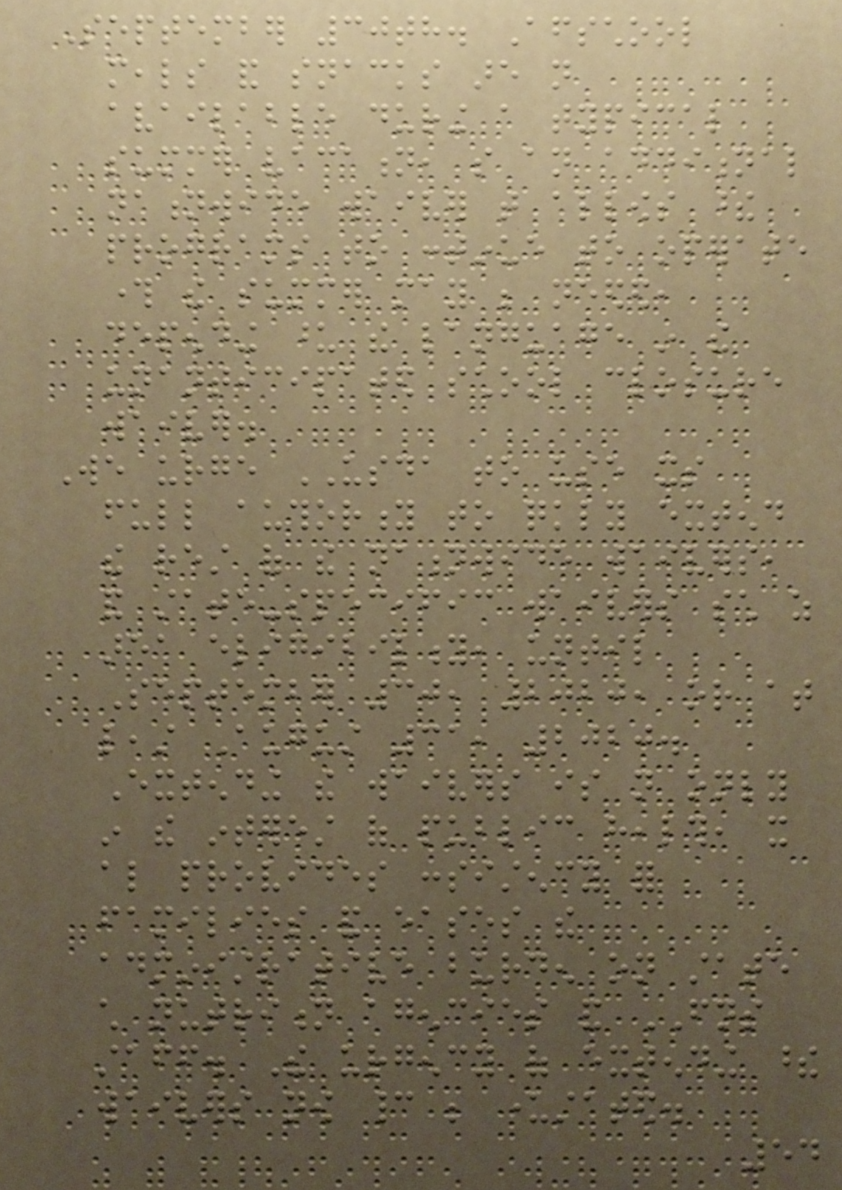September 30th. Afterschool
meals and snacks are not
available during a typical
summer vacation, so an additional
nationwide waiver that allows these
programs to continue to operate
through the summer may be needed,
depending upon the language in the
unanticipated school closure
waiver.
We urge USDA to use its
full authority to quickly extend
the rest of the nationwide waivers,
and state-specific waivers such as
area eligibility, until
September 30, 2020, or at
least August 31, 2020.
Extending the waivers is not only
in the interest of public health, it
also provides consistency for
families and eases the
administrative burden on state
child nutrition agencies and FNS
staff. The urgency of extending these
waivers now cannot be understated.
54
